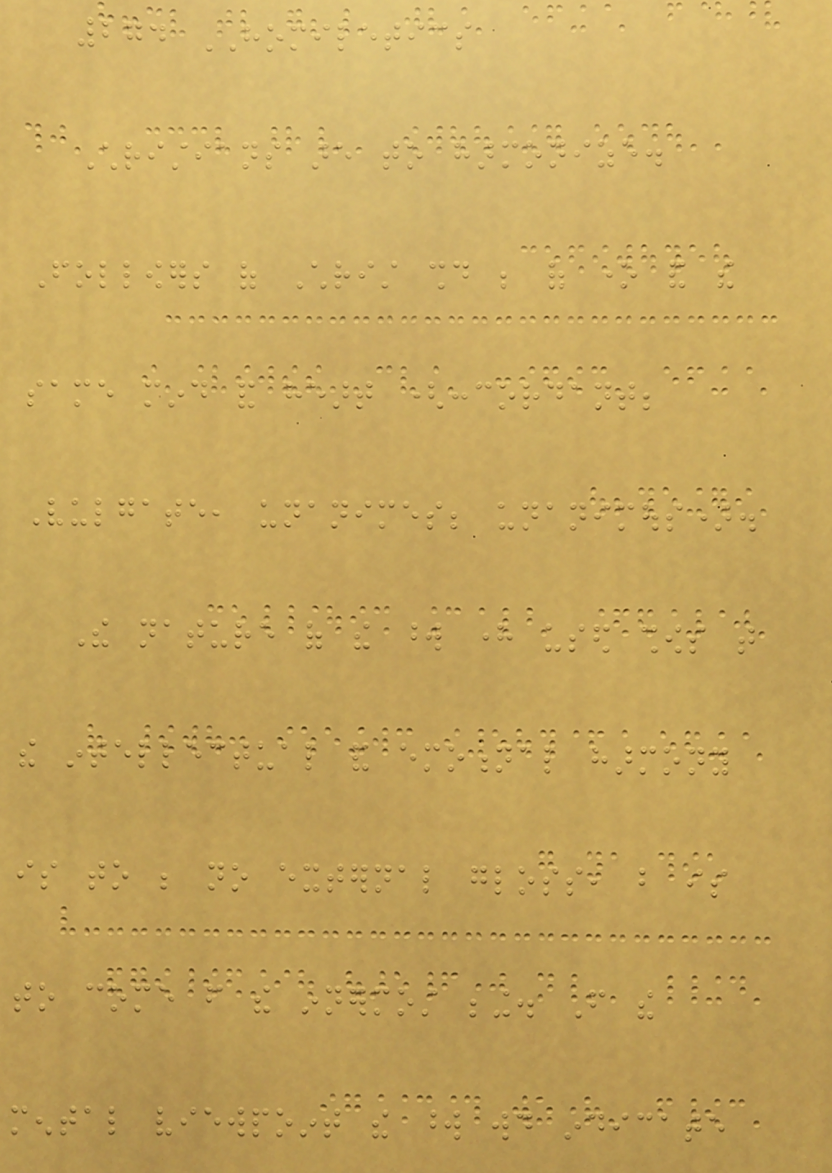274 HOMILETICS
Christians are to harmonize.
Followers of Christ should be of one and the
same mind and heart (concordant;
Vulgate, unanimes; unanimous).
The nature of the word here used shows that
the intellectual and emotional harmony
is to be no external gloss, but is
to come from the innermost being. From the
mental viewpoint the word would indicate
